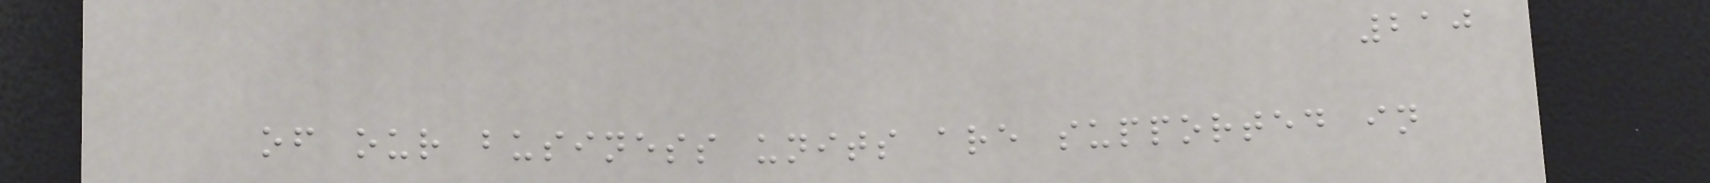210
of our business units are supported in
